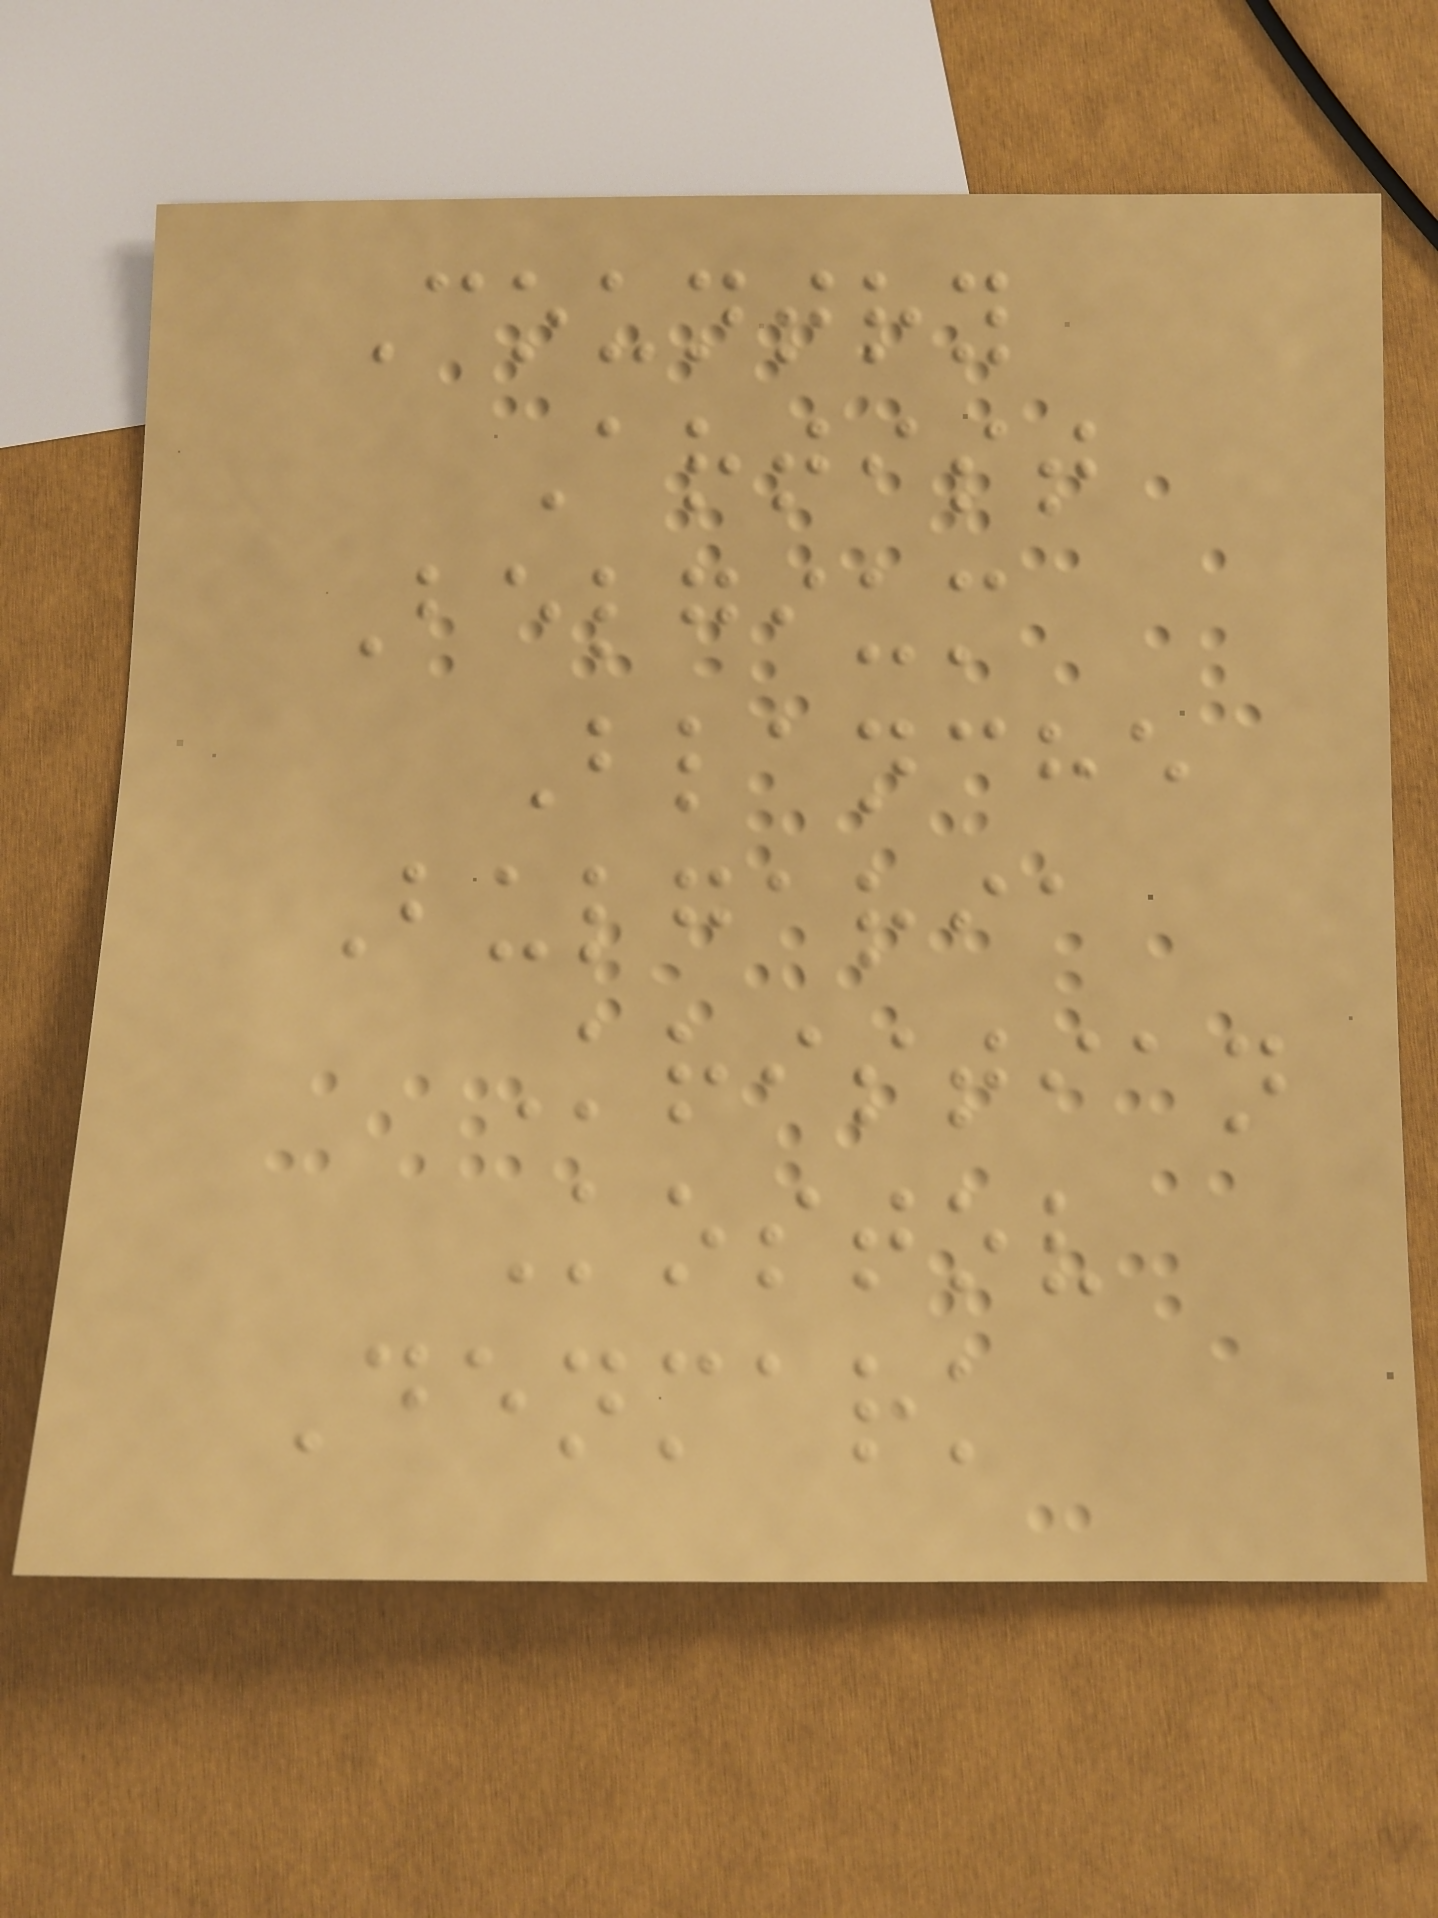Country
Artist
Belgium
Blanche
Bulgaria
Kristian
Kostov
Denmark
